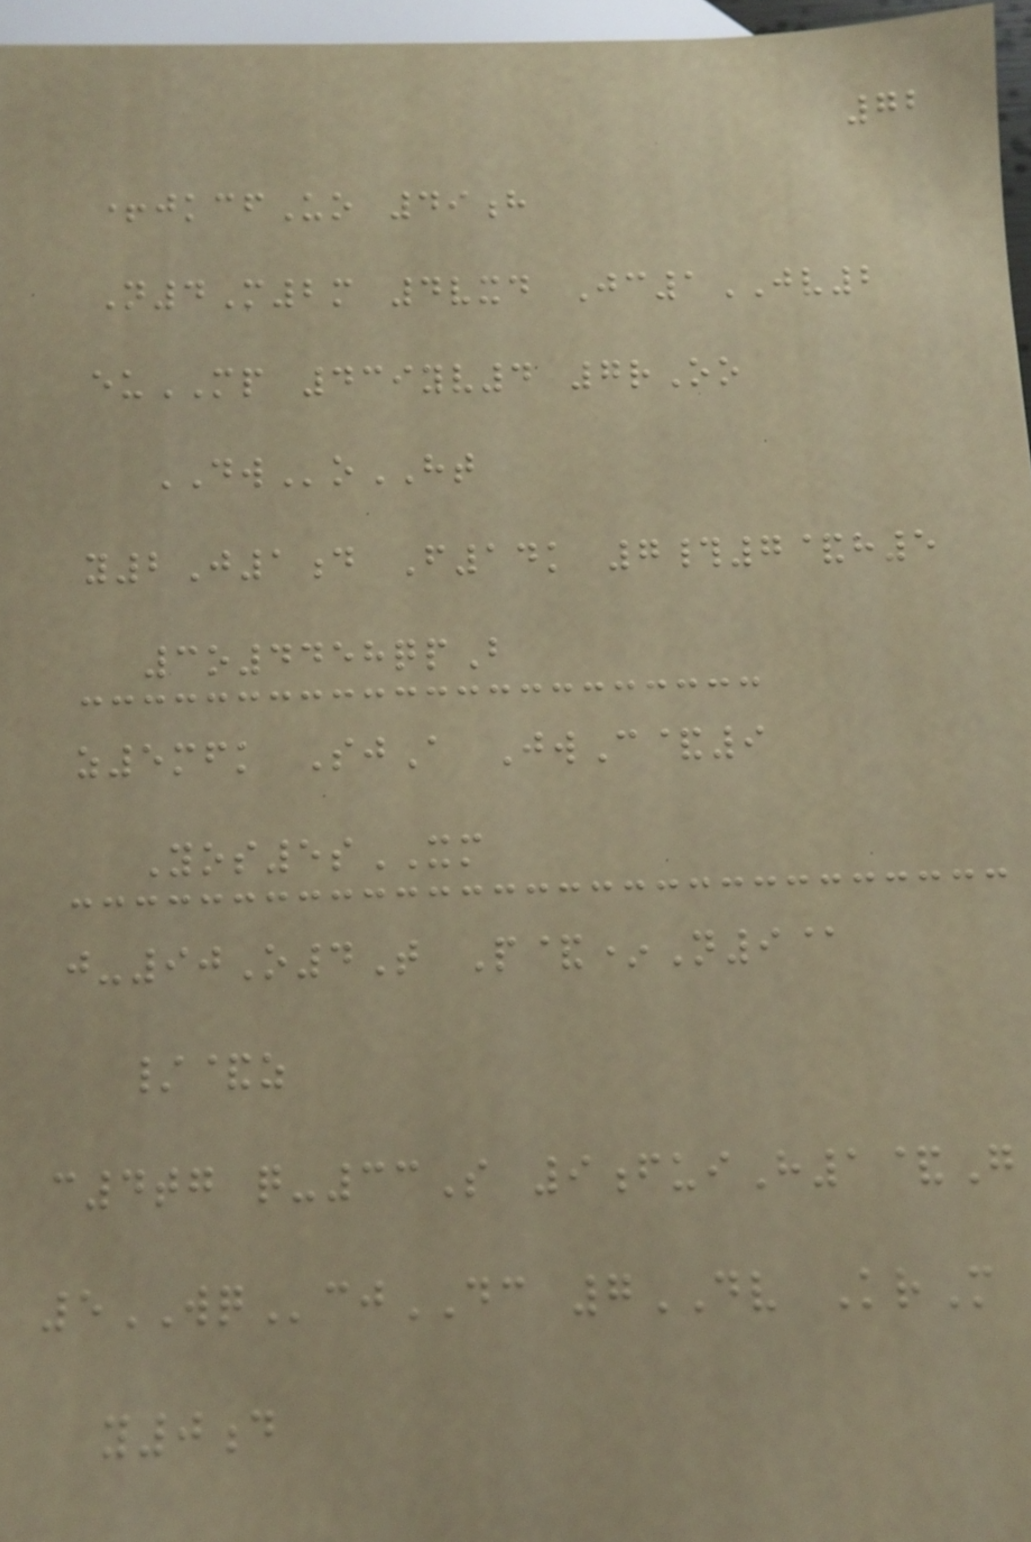72
+jkcfUo 49h
N4M2m 4vxd Jc1JV2
euMP 439yv4 7rOo
DWoHT
y2J1d F14k 7#7&h5
3o4458qpB
z5mfk SjA JwC&9
Yos5sXM
j-90O4T P&*N9@
/&z
c4tg q-33S 9fuiH1&G
5WQcjDC 7DV KrM
y0d
